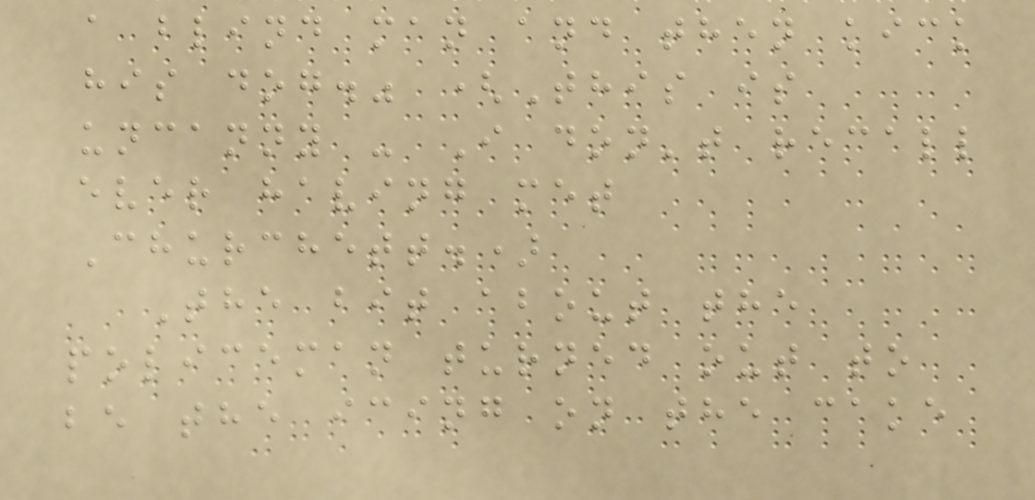a blind man and then kick
his dog." (This is
uncanny - I don't recall
ever having met
Churchett.)
The bit about the
policeman turned out to
be the icing on the cake
